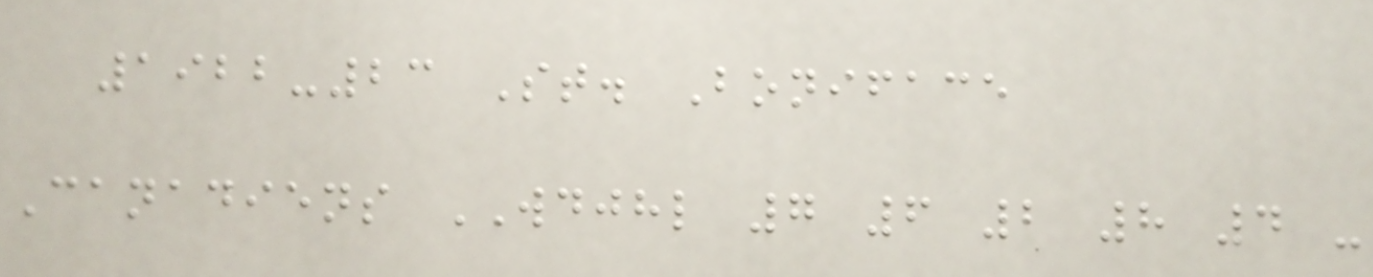1922-23 St. Boniface
Canadiens WDJHL 7 6 2 8 4 -
